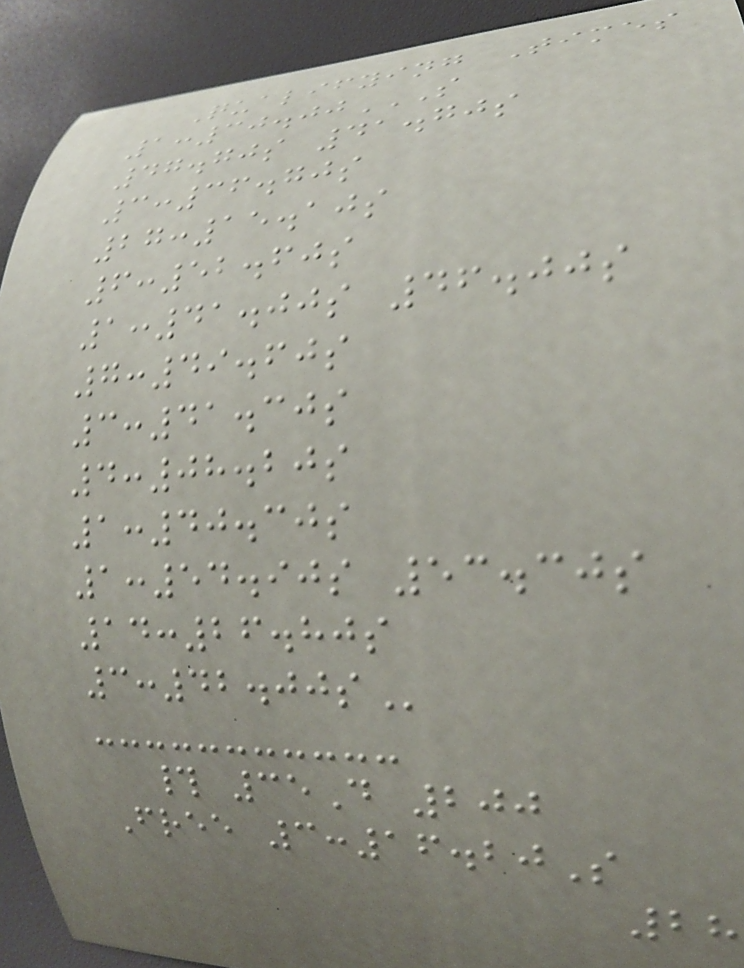Qualifying Times
1:30.00S
47.70S 41.70S
3:36.70S
27:15.10S
6:52.60S
1:41.00S 46.00S
7:49.60S
3:41.30S
4:08.20S
1:40.30S
1:54.90S 53.30S
14:26.80S
3:42.00S
# 35D 200
Free 3:16.20S
28
